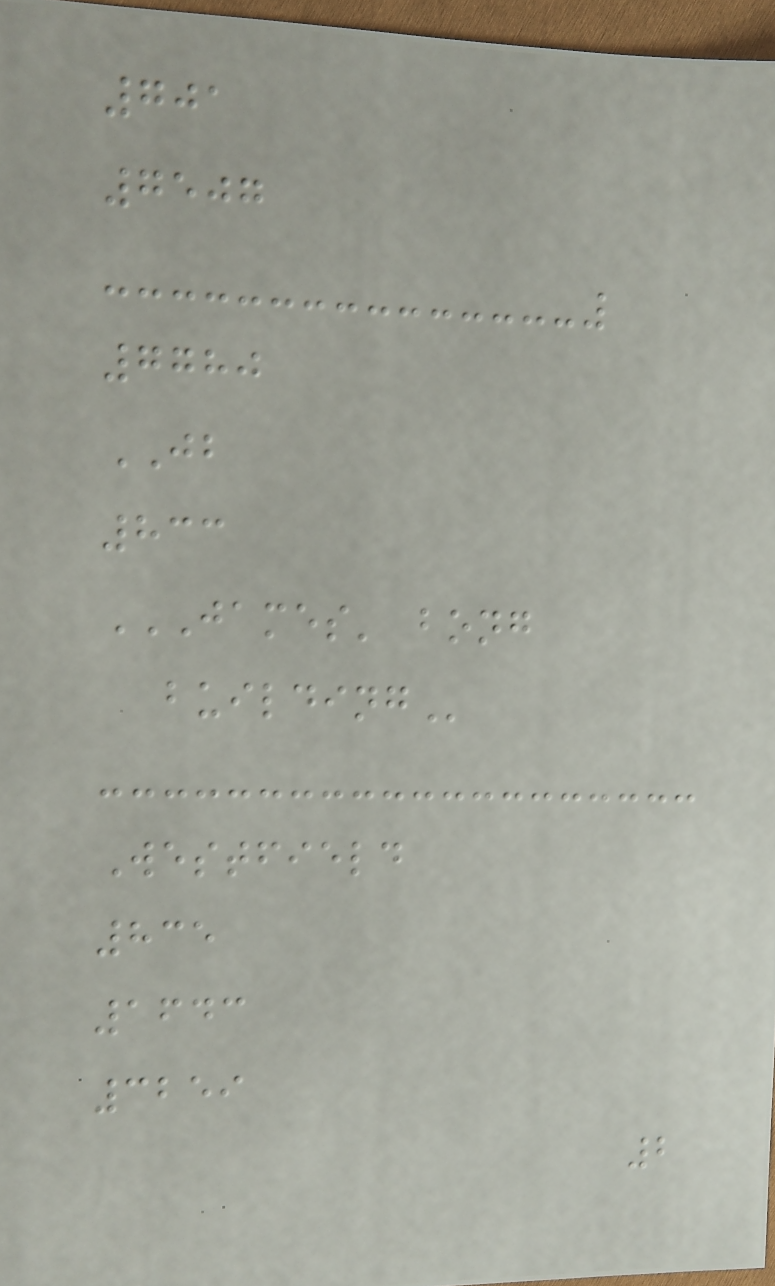701
7507
7780
JB
833
JAMES' BONG
BUILDING
Westfield
835
1643
3259
2
